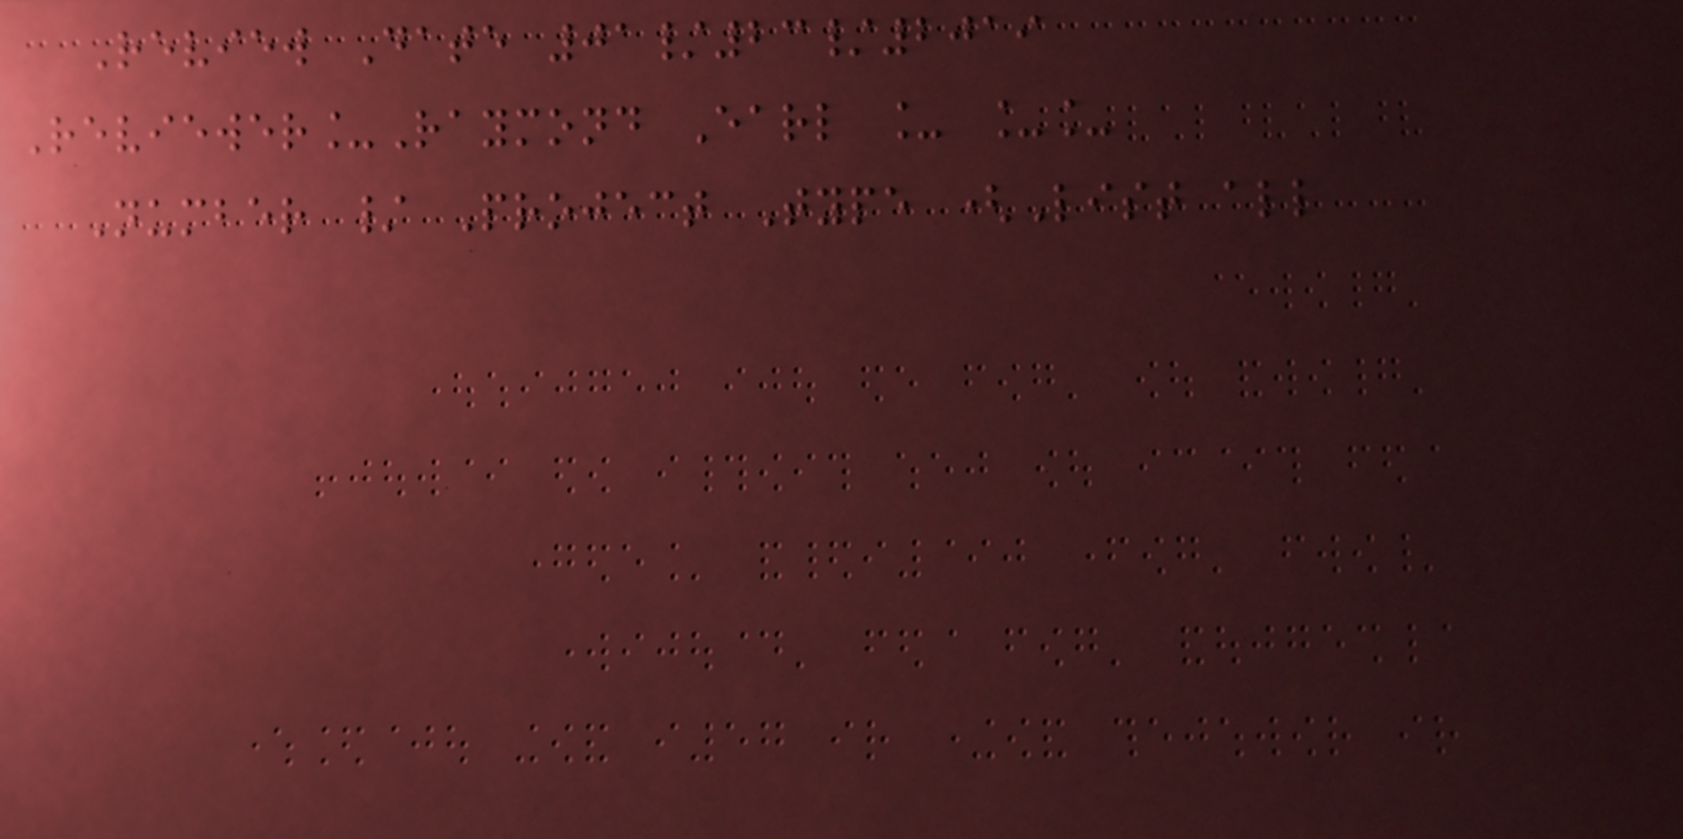Review Date 01/23/2019
Reviewer_Raymond Earl _ __
Number / Project Type (List all
